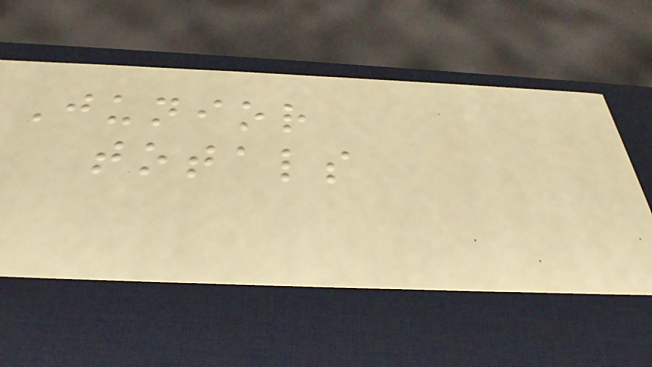Junior
totals
